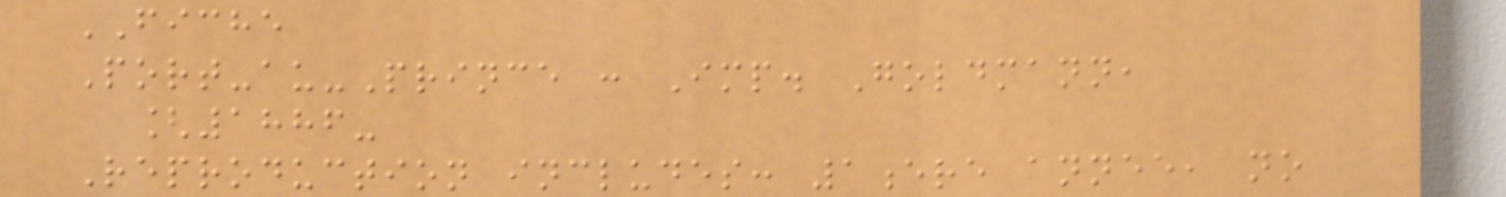FICHE
Port-au-Prince : Imp. Goldmann,
[1886-
Reproduction includes: 1ere annee, no
